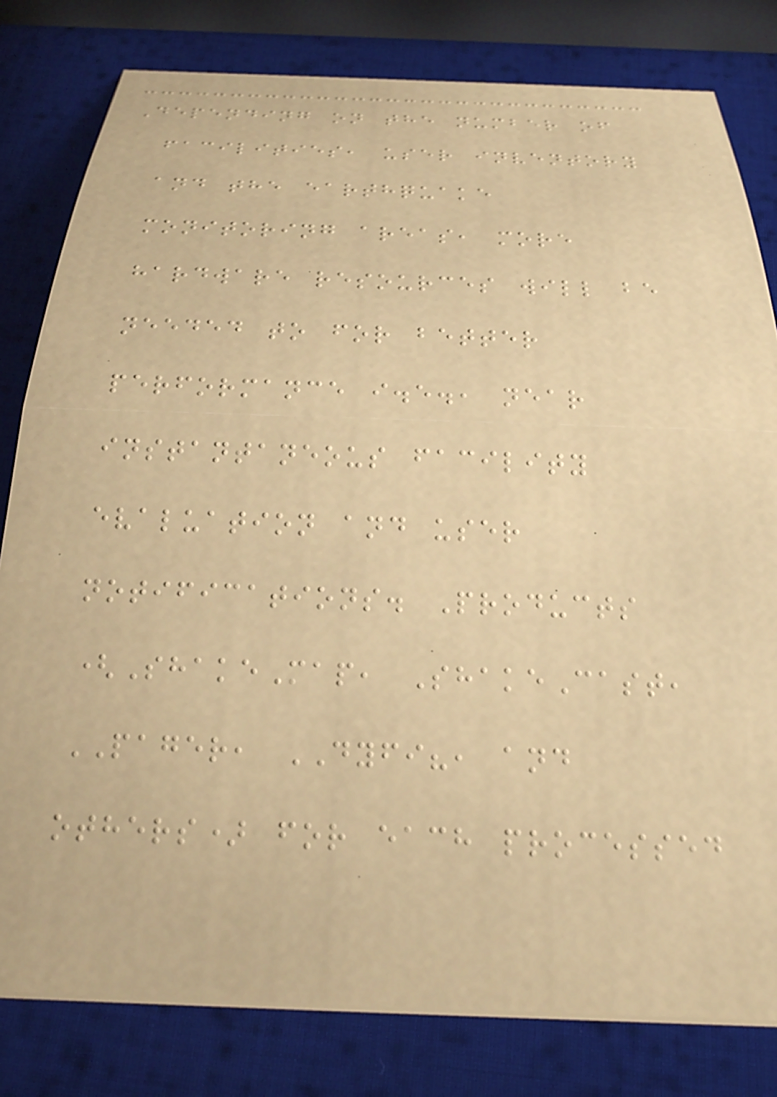Depending on the number of
facilities, user inventory
and the earthquake
monitoring areas, more
hardware resources will be
needed to for better
performance i.e., near
instantaneous facility
evaluation and user
notifications. Products
(ShakeMap, ShakeCast,
PAGER, DYFI?, and
others) for each processed
